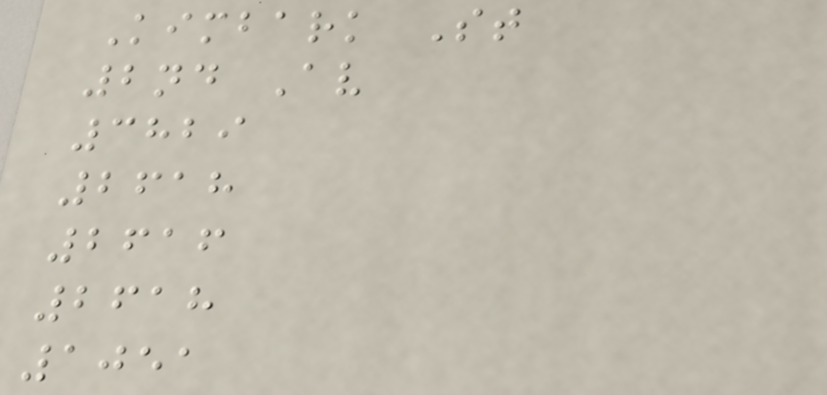Kimbark St
2nd Av
3829
2618
2616
2618
1051
